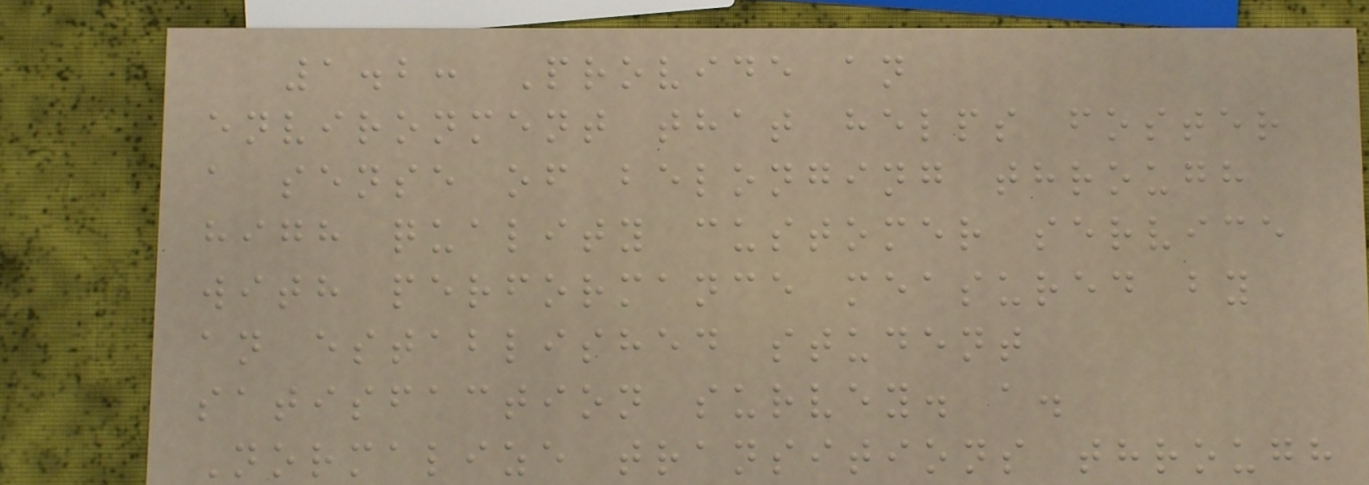1.2: Provide an
environment that helps foster
a sense of belonging through
high quality customer service
with performance measured by
an established student
satisfaction survey. a.
Normalize transitions through
